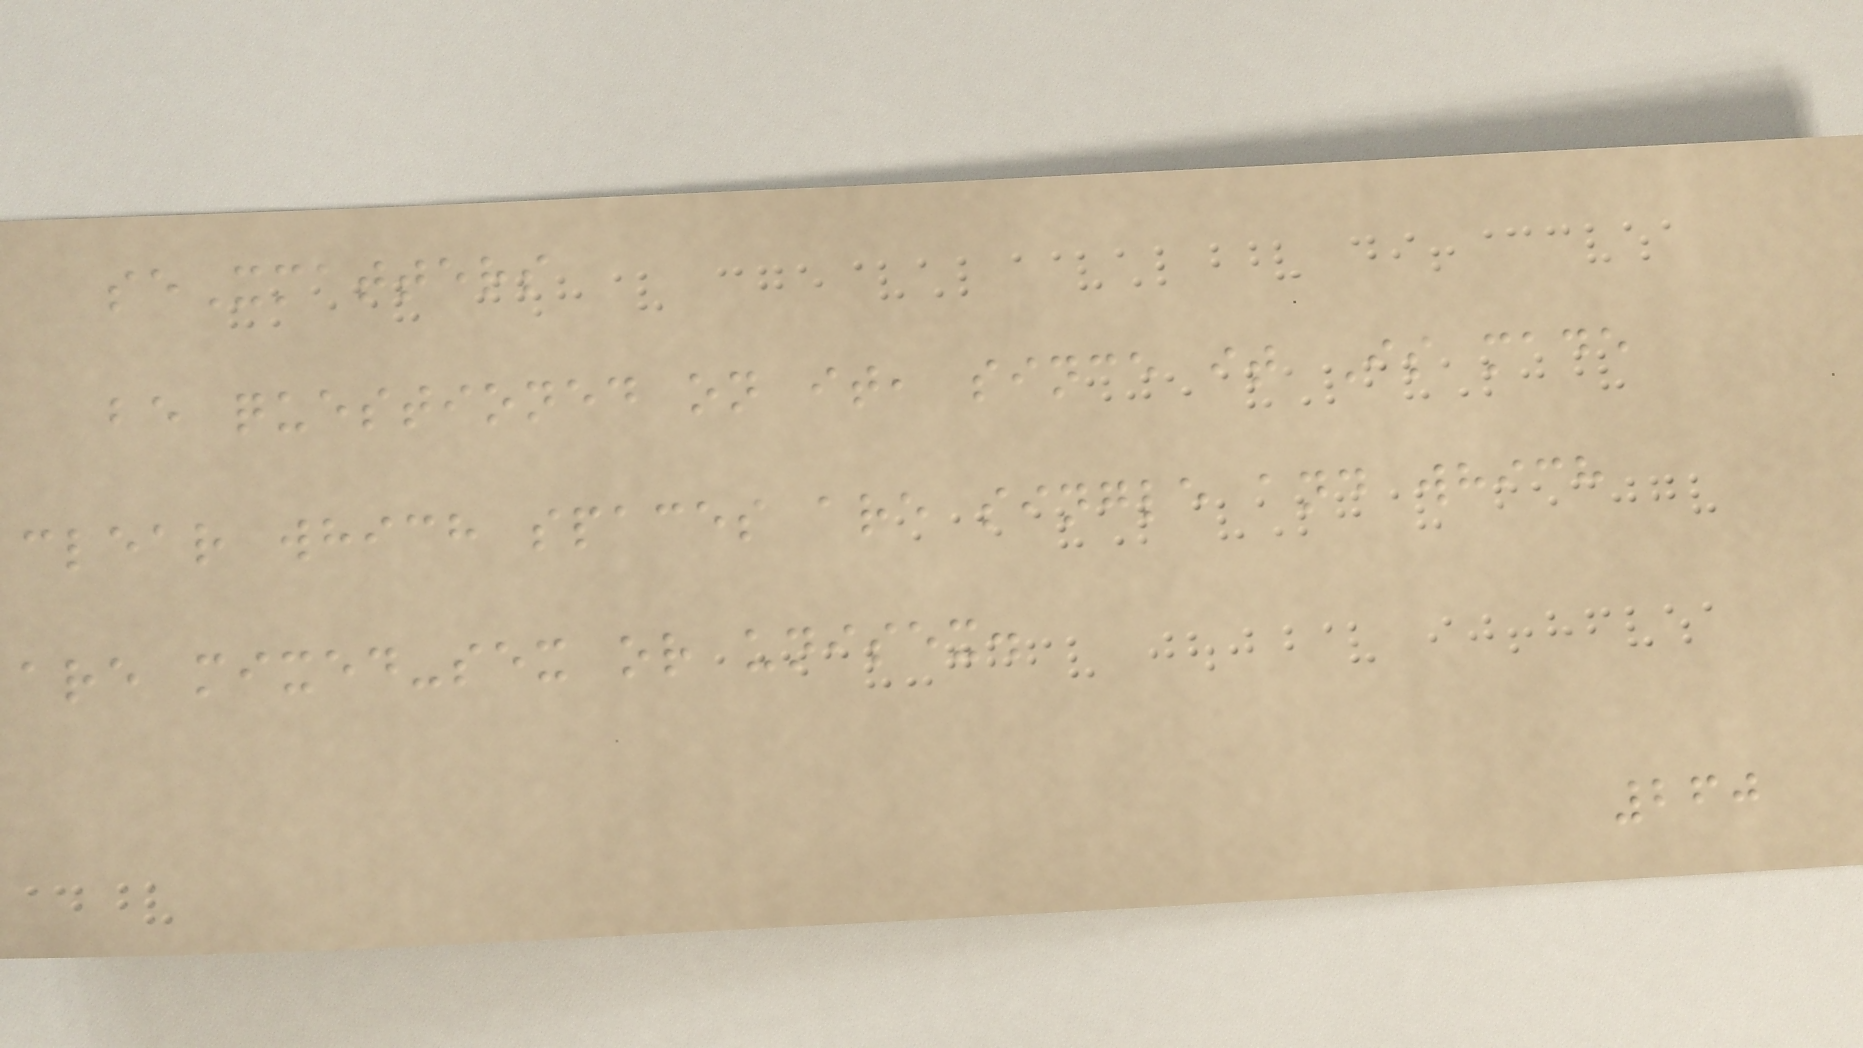seXmatters
be questioned on it, since it Is made
clear which spaces are single and which
are mixed-sex or unisex.
260
